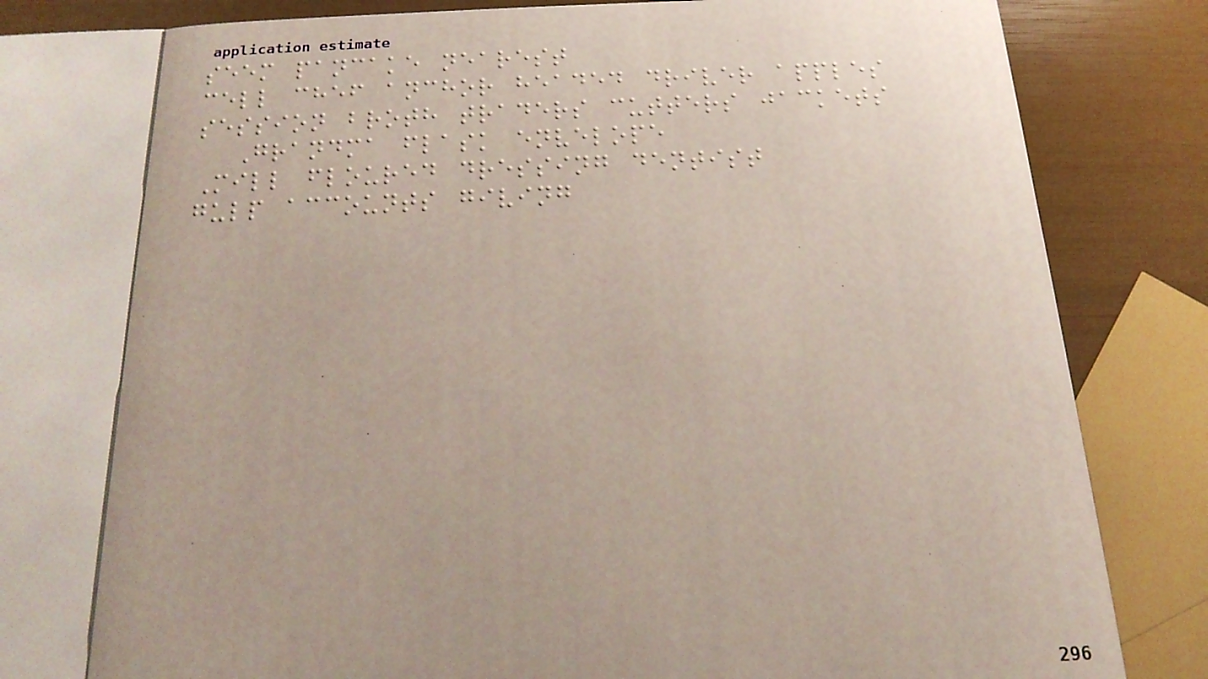seem pancake nearest
cell chef anchor headed driver apples
session broth traders cutters jackets
Grandma flask envelope
Mill floured dressing dentist
gulp accounts giving
